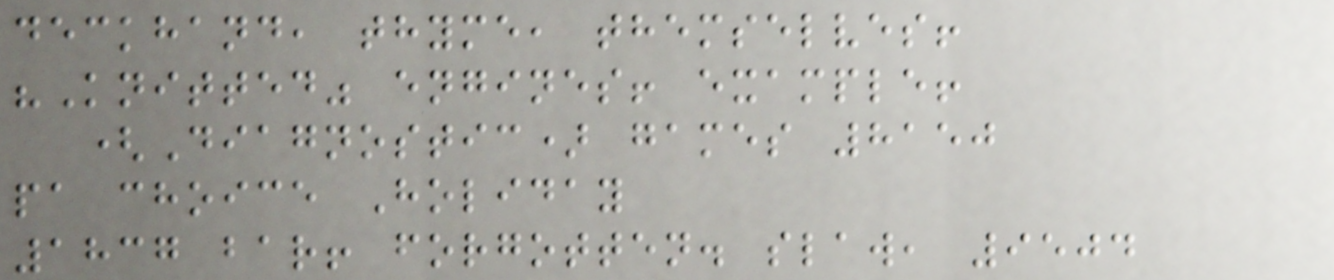deckhand, thyme, themselves!
"Knitted" engines! example!
(Diagnostic) games 8150
pa choice Holiday
1837 bar! forgotten. slaw, 9504
